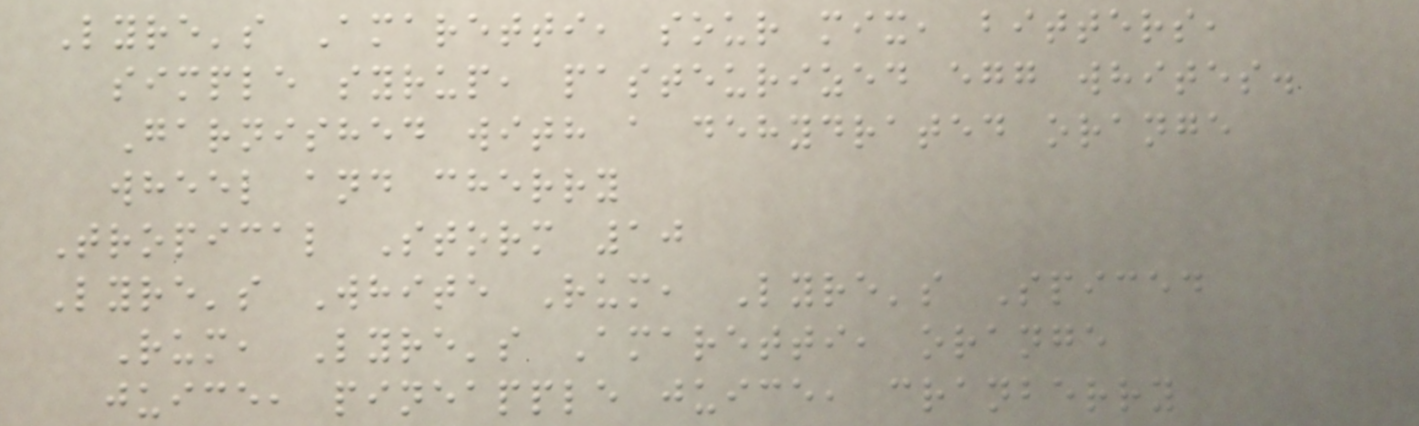Lyre's Amaretti, sour mix, bitters,
simple syrup, pasteurized egg whites.
Garnished with a dehydrated orange
wheel and cherry
Tropical Storm 10
Lyre's White Rum, Lyre's Spiced
Rum, Lyre's Amaretti, orange
juice, pineapple juice, cranberry
